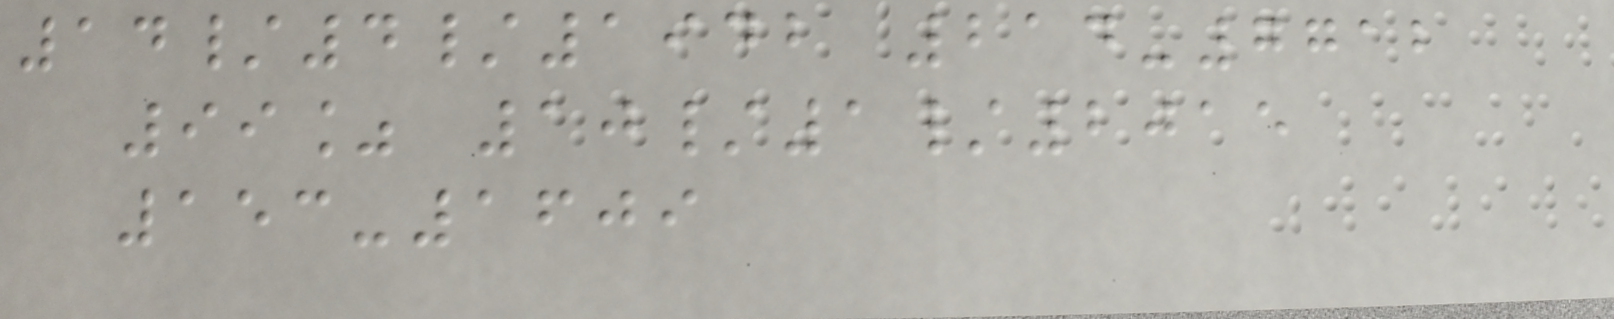14/4/1942 214-7712
99% 10/1/2015
153-1609
